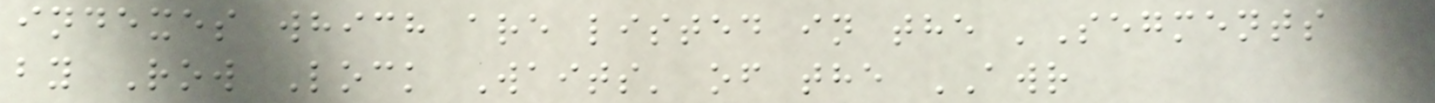indexes which are listed in the 'Segments
by Row Lock Waits' of the AWR
